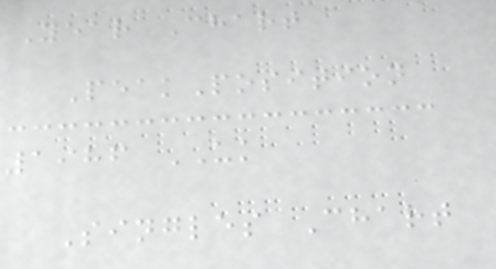Year Chart
PeakPosition
1986 UK
Singles Chart
